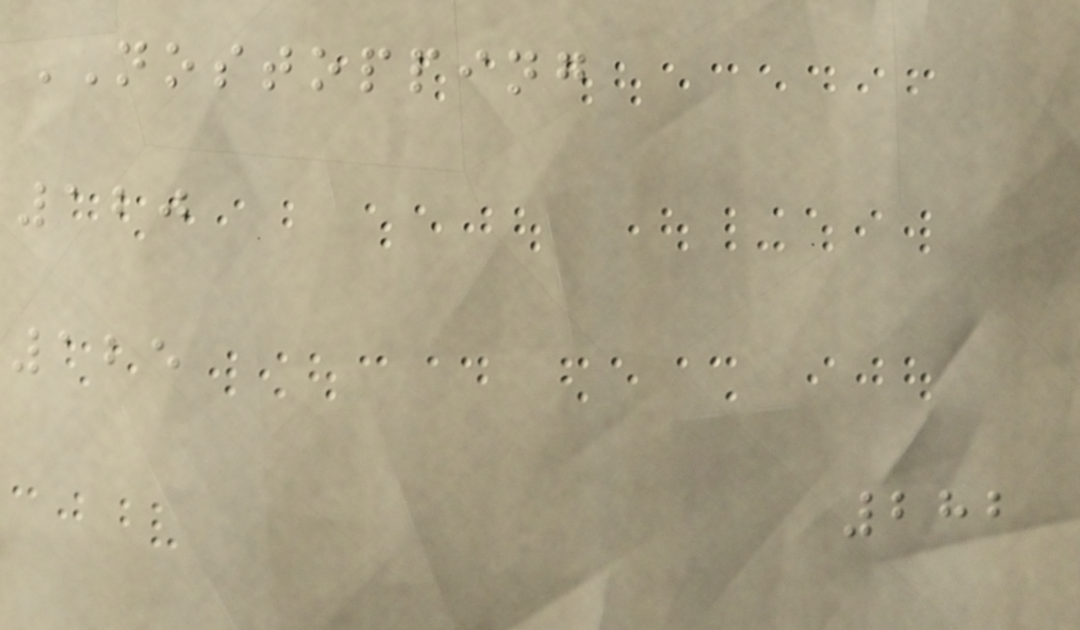NOSTOPPING
120
125
282
